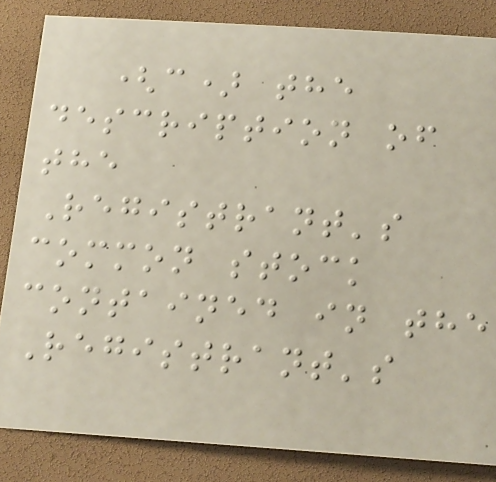(c) the
description of
the
Registrant's
common stock
contained in the
Registrant's
